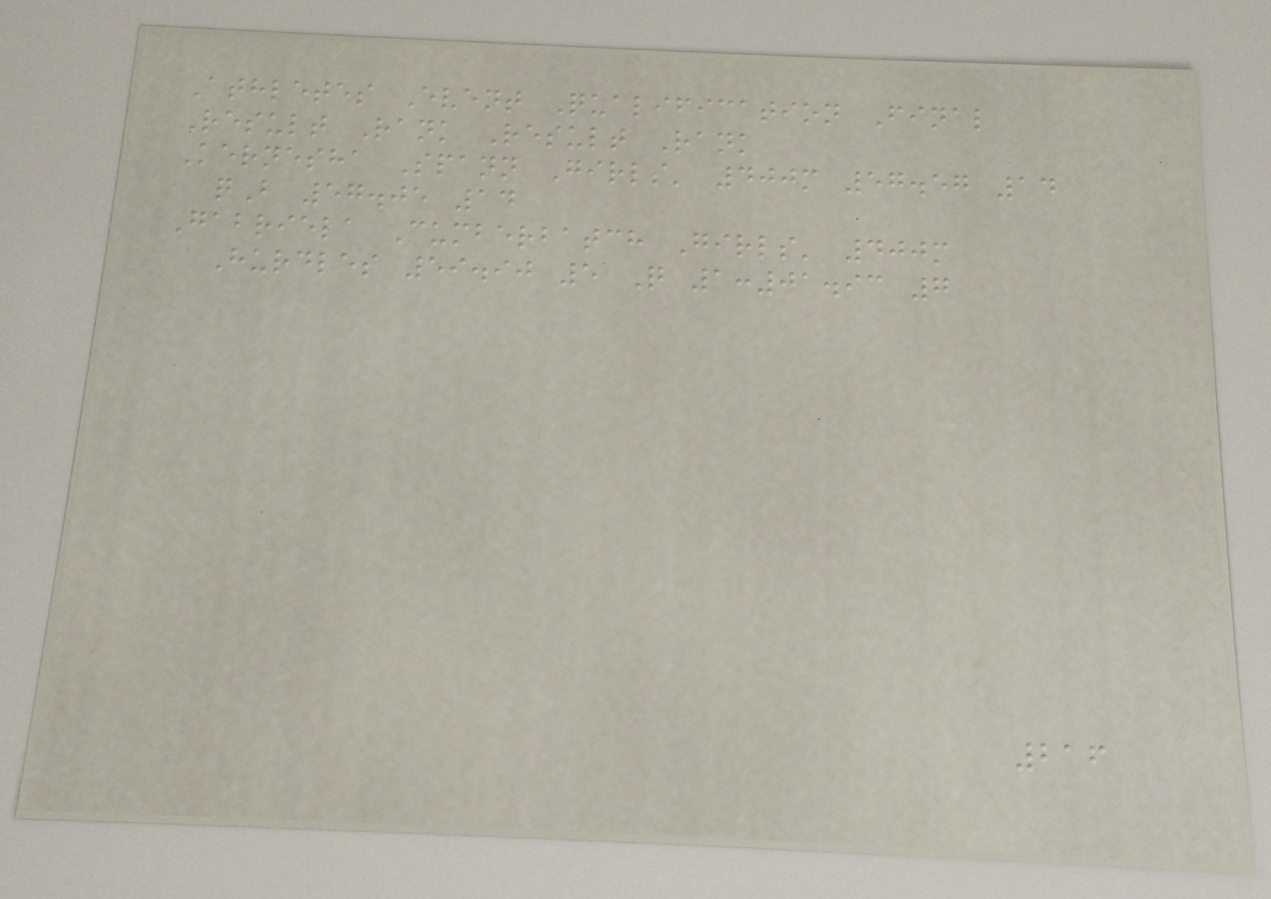Athletes Event Qualification Final
Result Rank Result Rank
Kernesha Spann Girls' 400m 57.57 14
qB 57.05 14
Gabriela Cumberbatch Girls' 400m
Hurdles 59.90 5 Q 1:01.93 7
216
